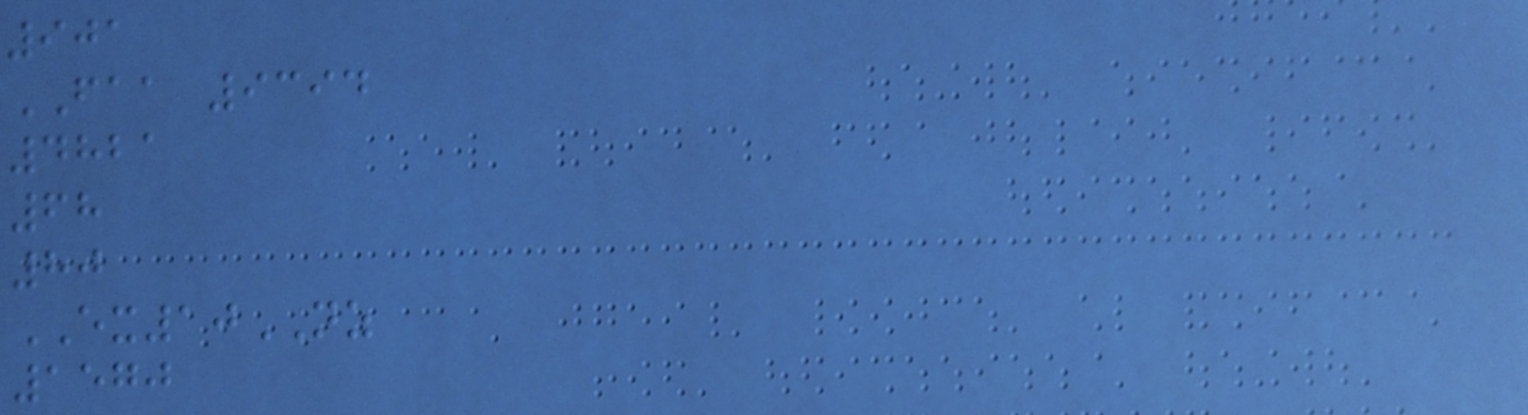901
FAA 9394
4821
68
80
EX10NZ
1570
